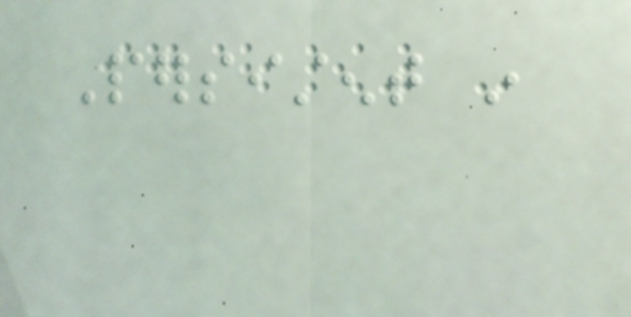Persistent in
